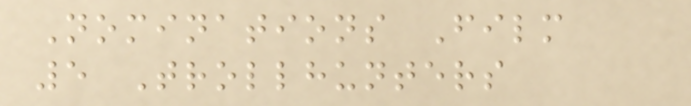Nominations Film
5 Trollhunters
